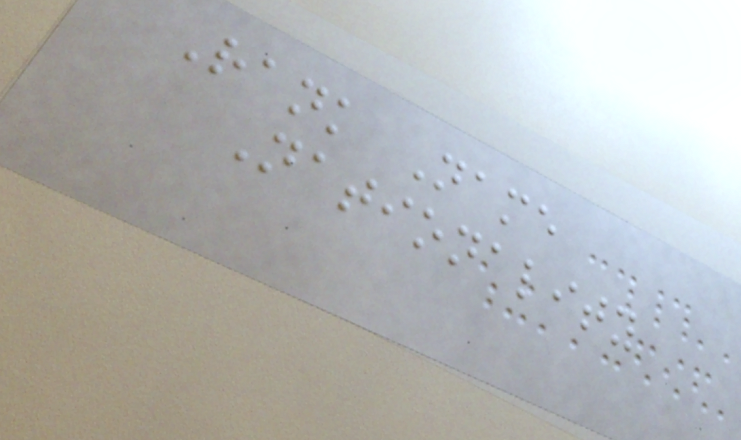Rank Name
Nationality
